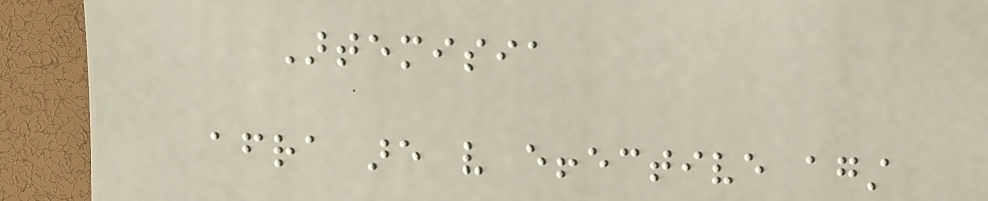Artemisia
afra are very effective against
